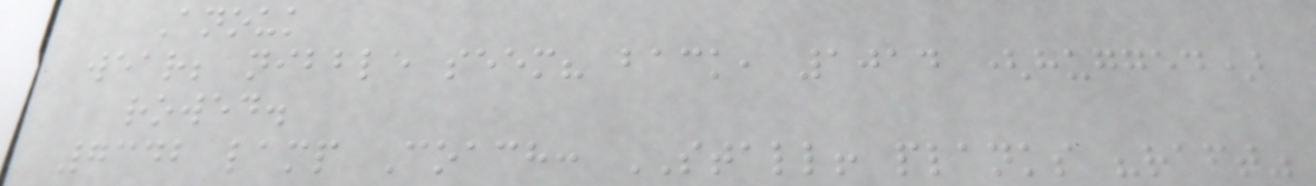Anouk
wear; nibble seem? back, 1014 (hugged)
rowed.
7342 lamp Coach: STALL! planks "raft"
